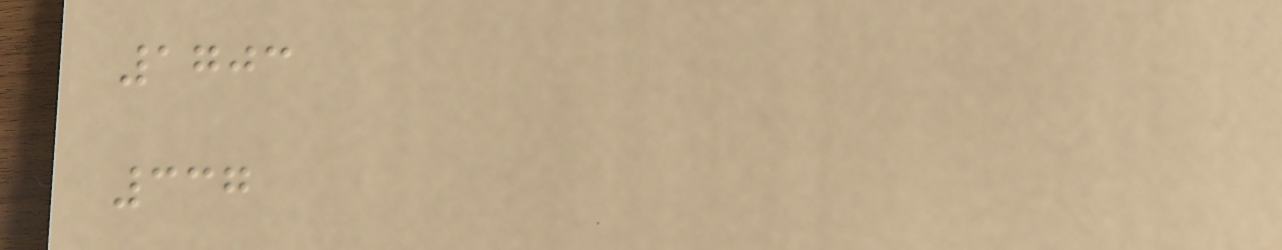1703
337
